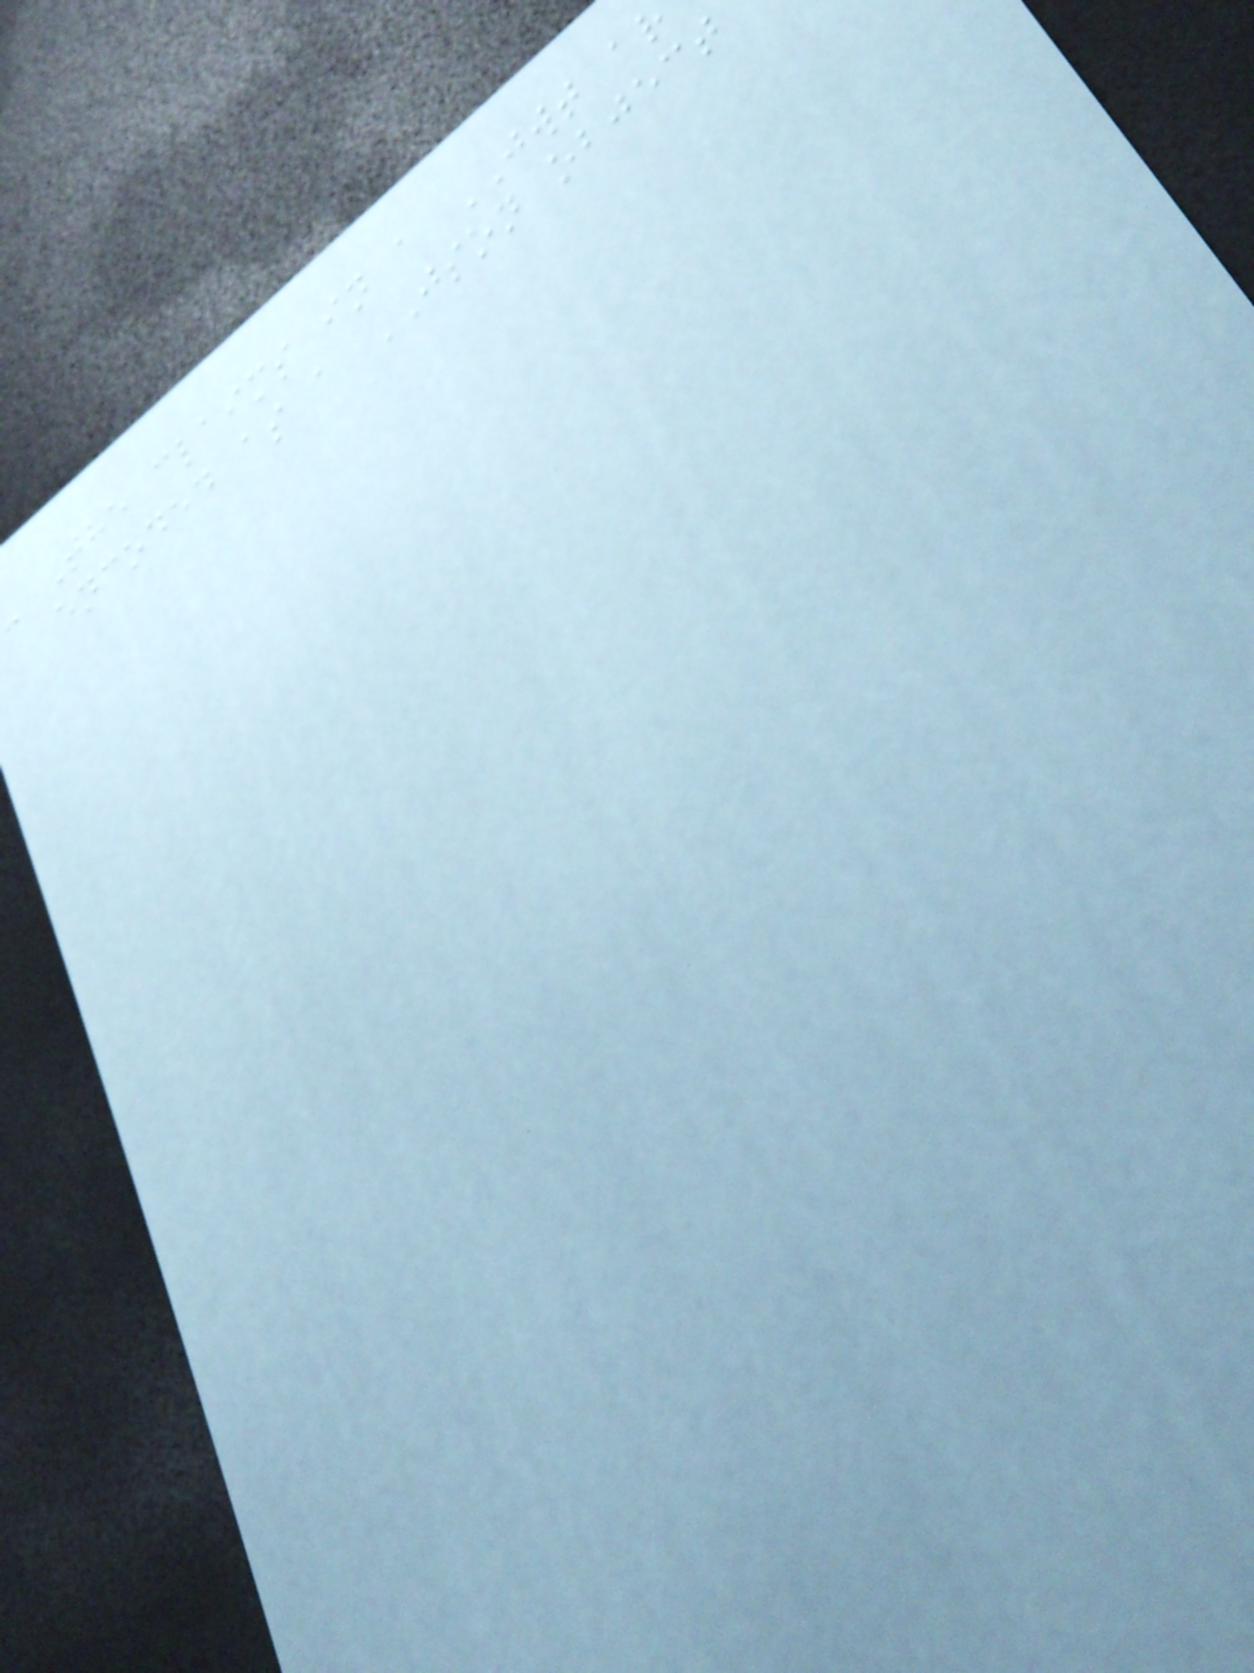The claims in a JWT ar
encoded as a JSON object
